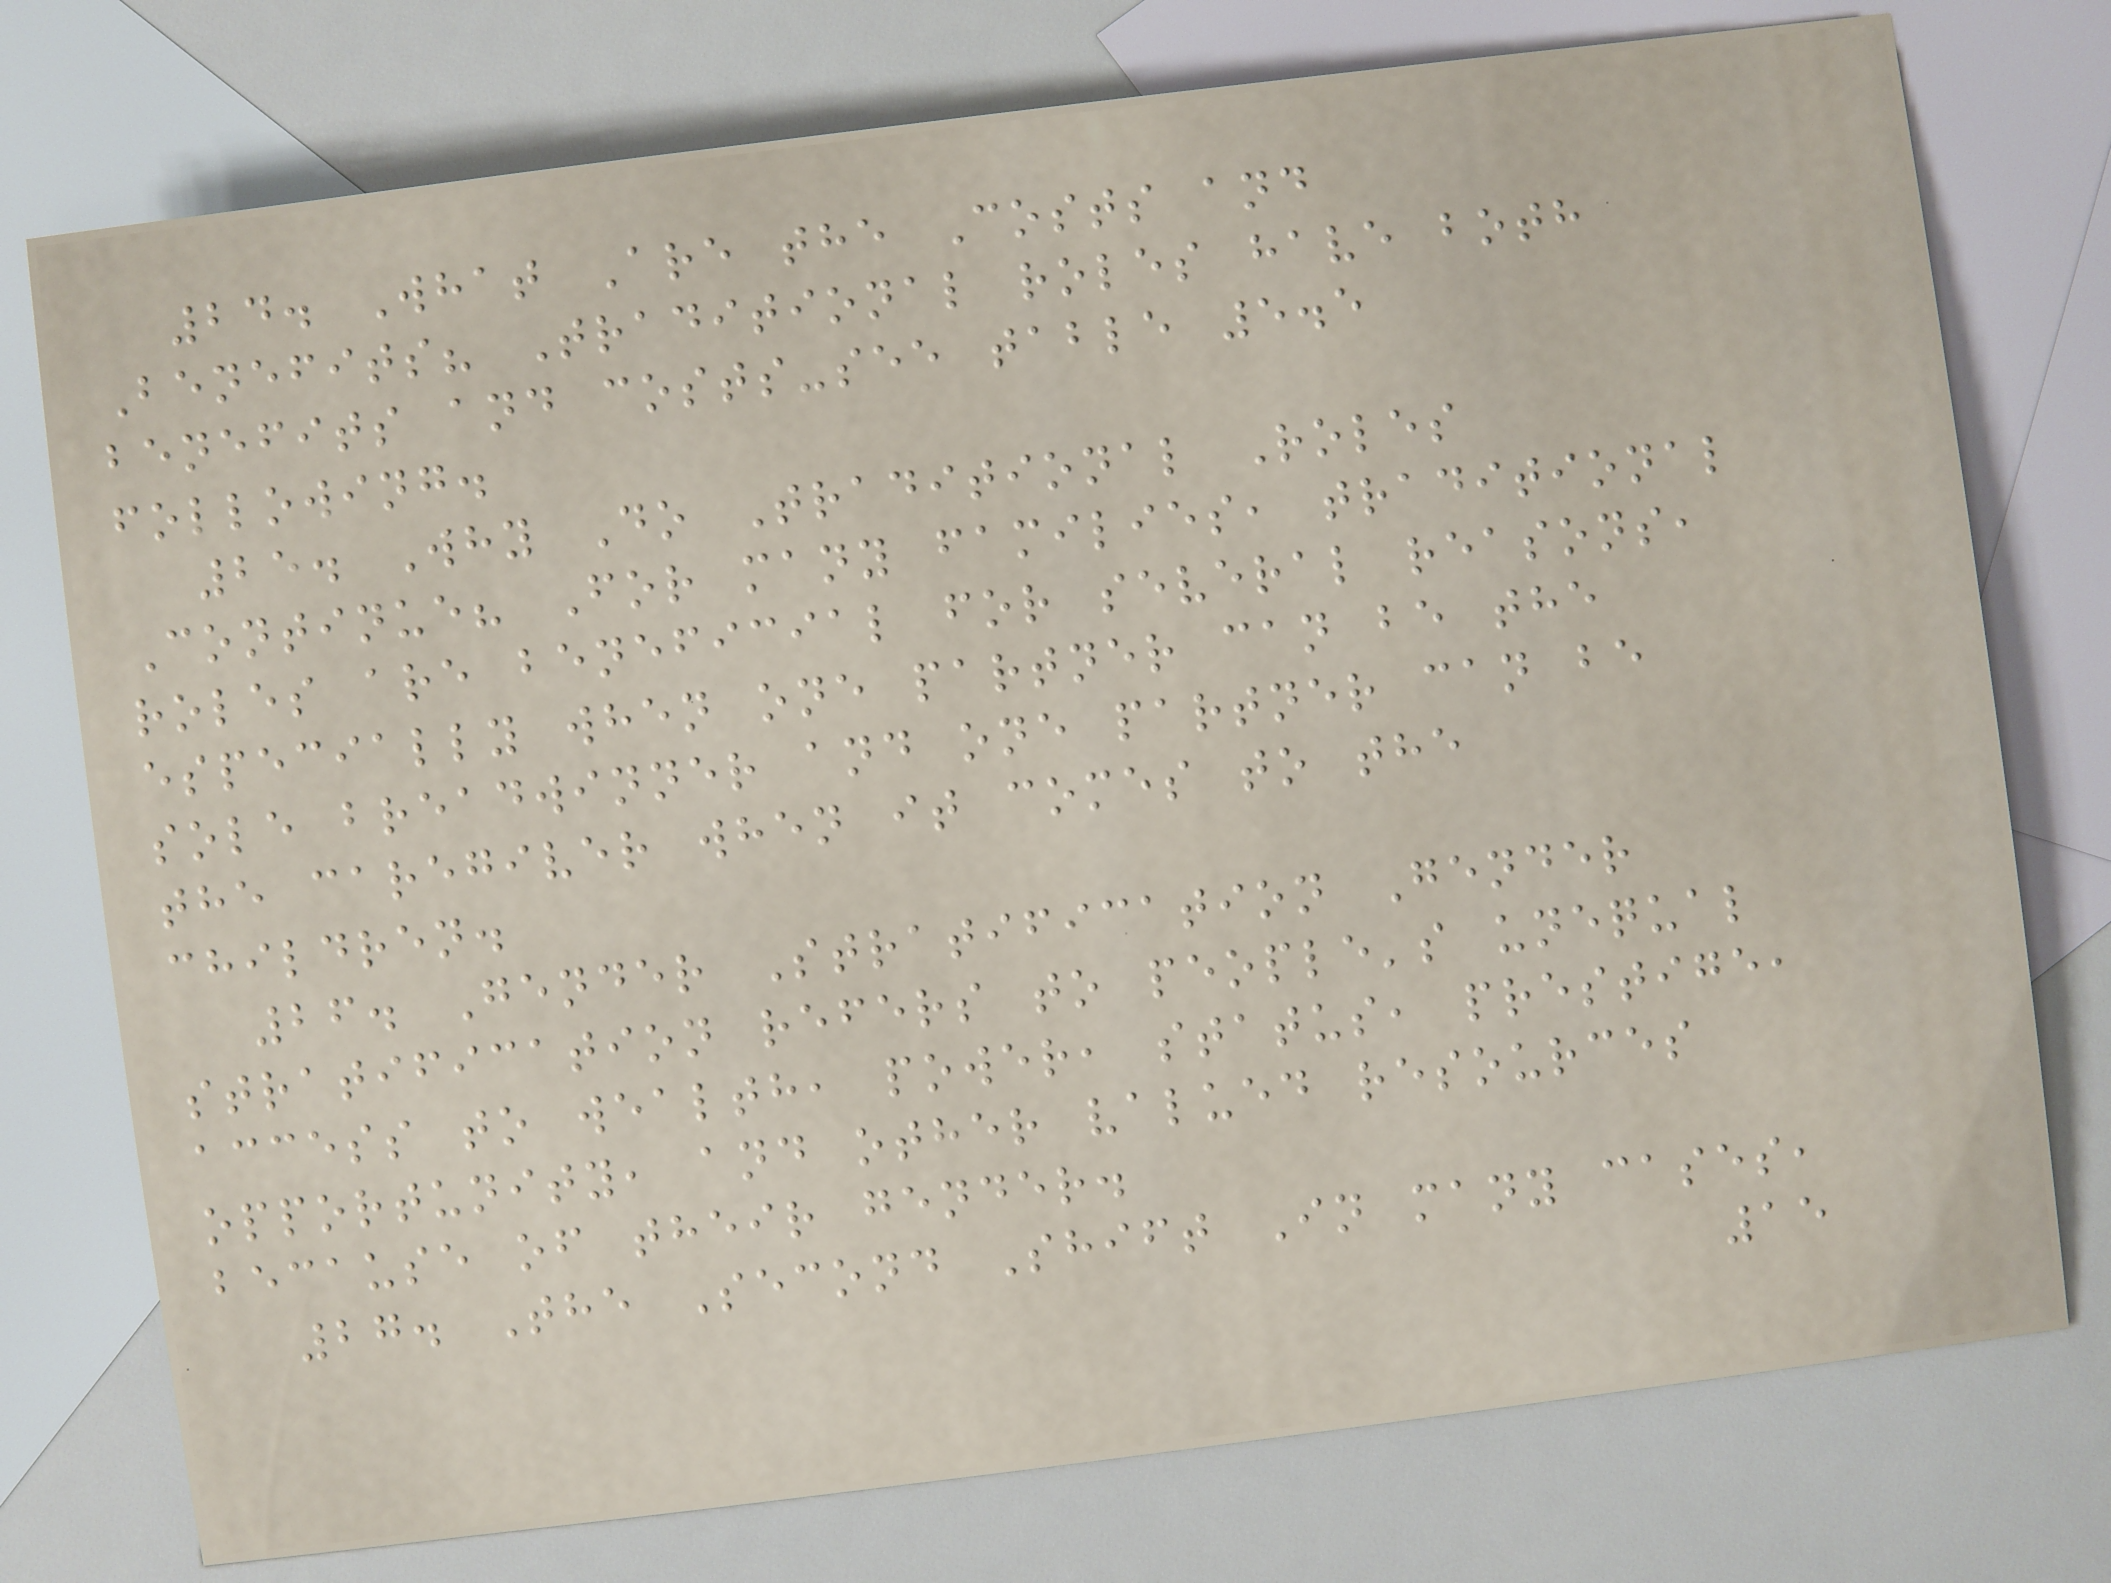24. What Are the Costs and
Benefits? Traditional roles have both
benefits and costs-see table 5.5
following.
25. Why Do Traditional Roles
Continue? For many families, traditional
roles are beneficial for several reasons,
especially when one partner can be the
sole breadwinner and one partner can be
the caregiver when it comes to the
children.
26. Gender Stratification Gender
stratification refers to people's unequal
access to wealth, power, status, prestige,
opportunity, and other valued resources
because of their gender.
27. The Second Shift In many cases,
15
